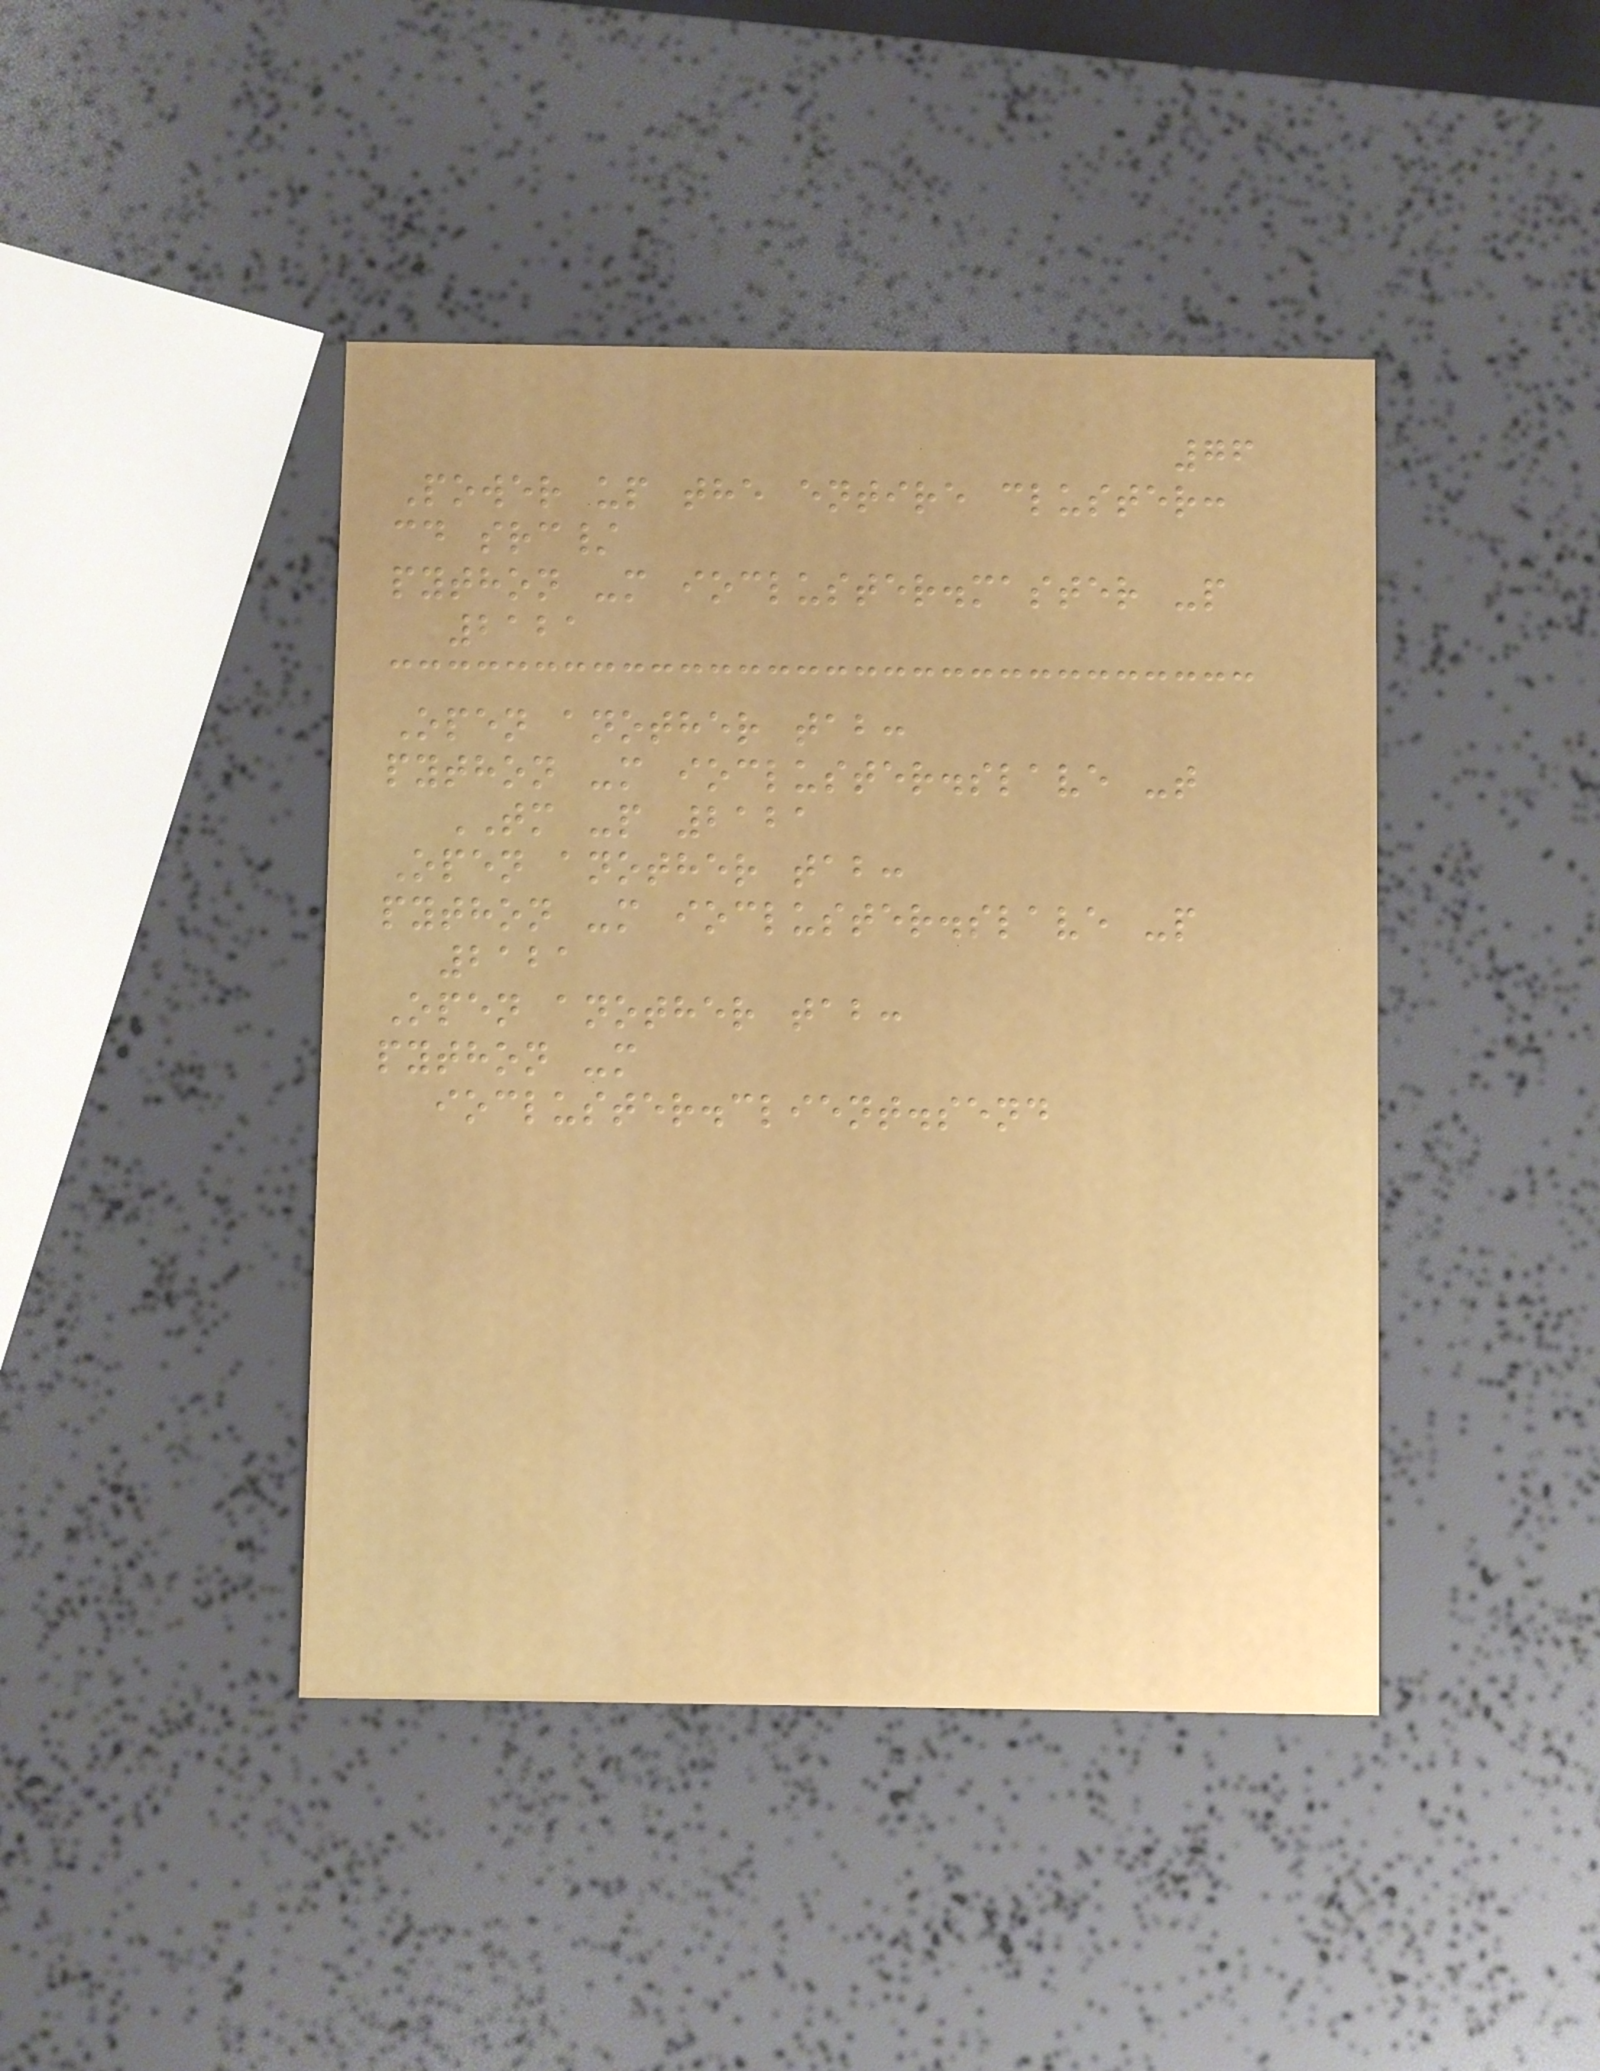76
Power up the entire cluster:
cd src/
python -m iocluster.master -p
2121
Open another tab:
python -m iocluster.slave -t
TM -p 2121
Open another tab:
python -m iocluster.slave -p
2121
Open another tab:
python -m
iocluster.client.send
